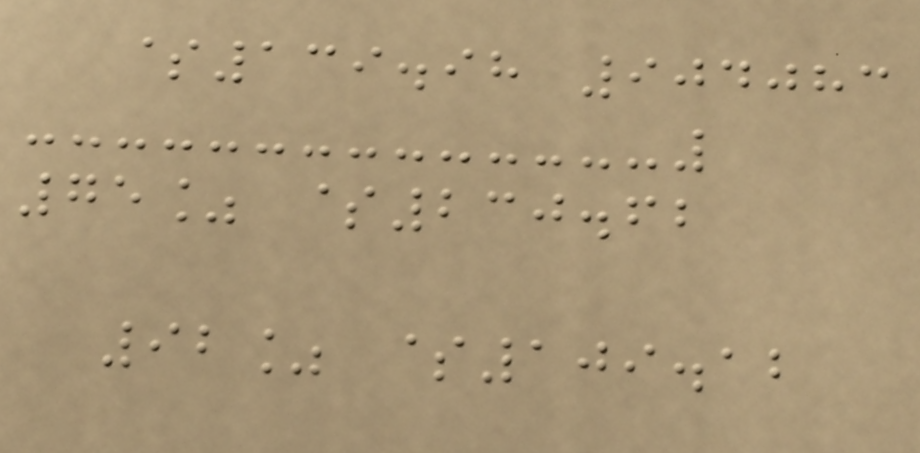$139.98 904083
75% $230.62
92% $109.12
